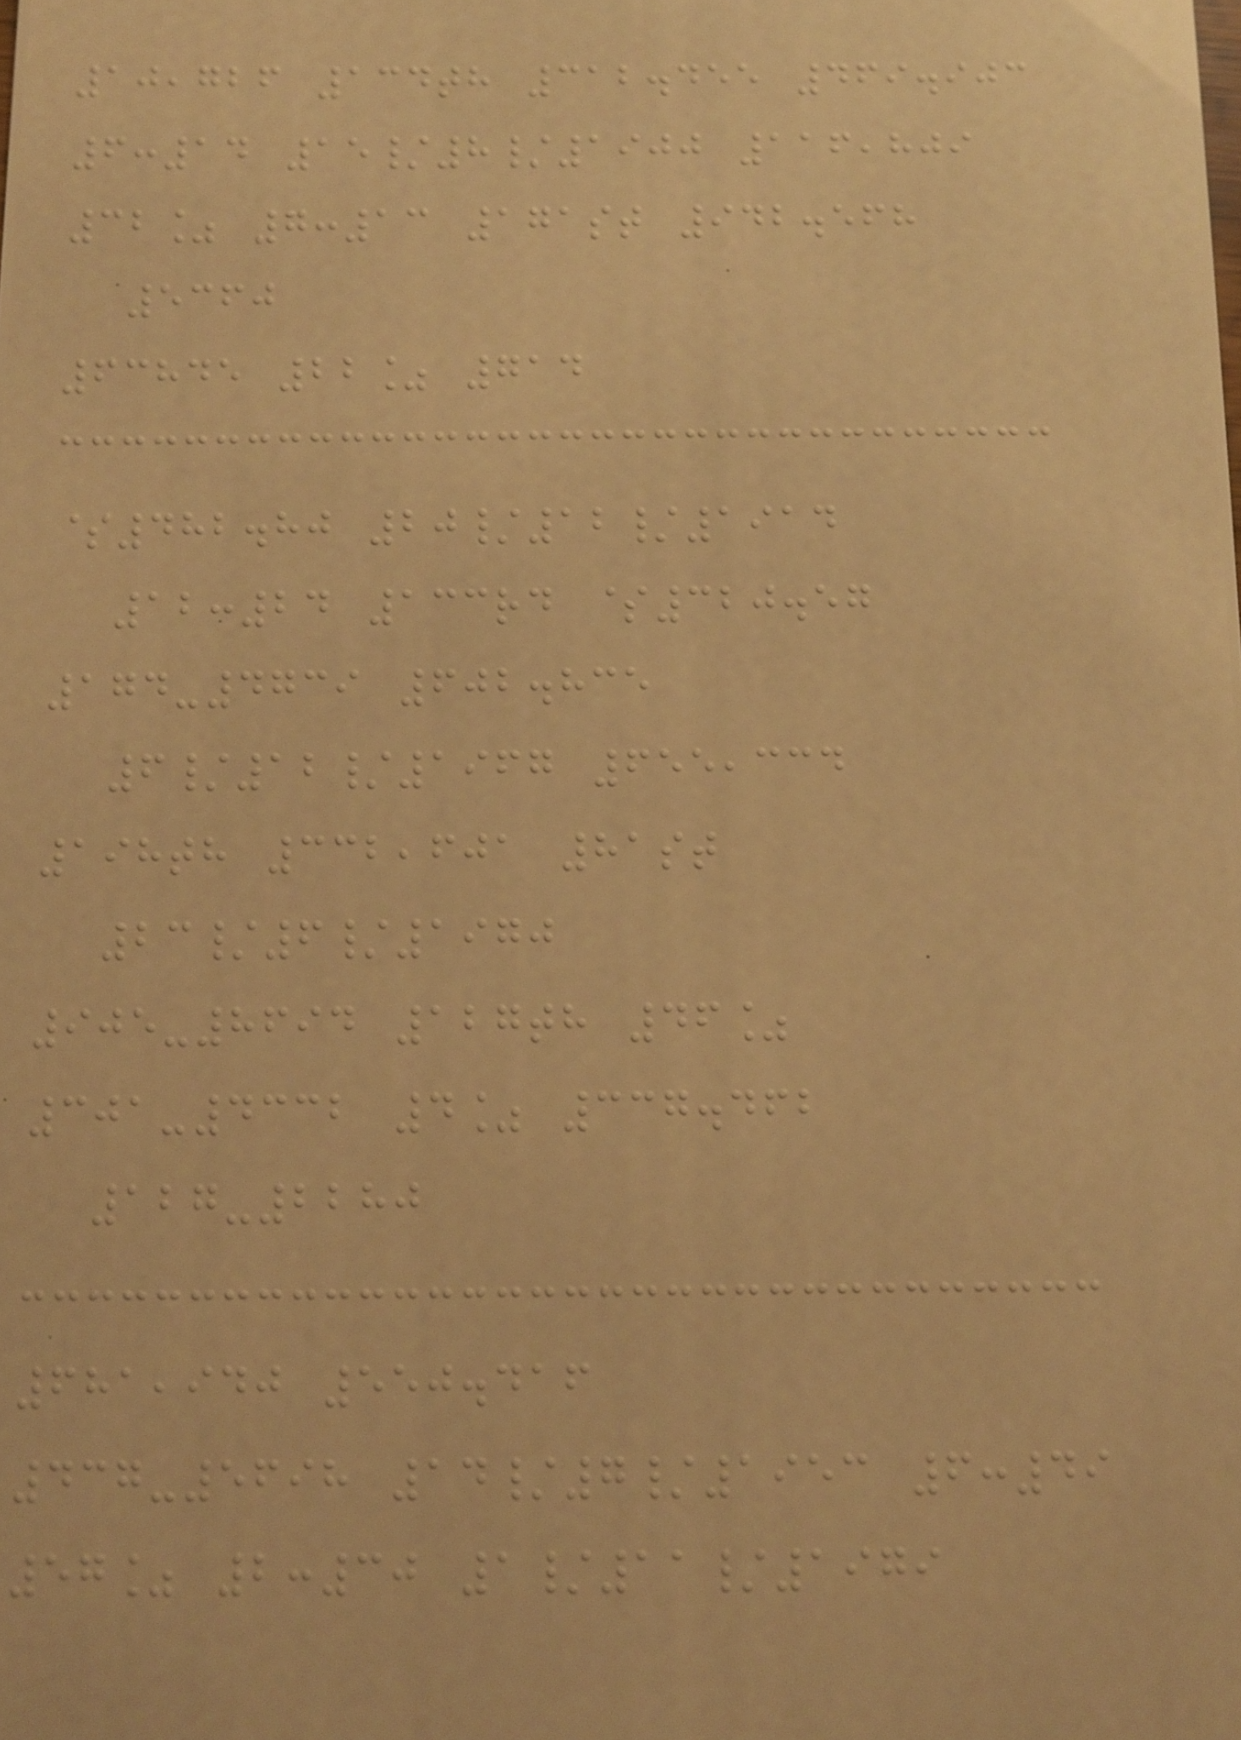10,726 134th 312.455 469.903
6:14 15/8/1900 116,809
32% 7:13 171st 942.568
5360
63845 22% 714
$482.80 20/12/1914
12:24 133rd $320.57
174-4739 602.835
6/12/1967 655,334
198th 332,601 81st
23/6/1970
905-8694 127th 46%
301-4332 4% 337.462
127-2280
681,940 550.416
437-5698 14/7/1953 6:49
57% 2:30 1/11/1979
